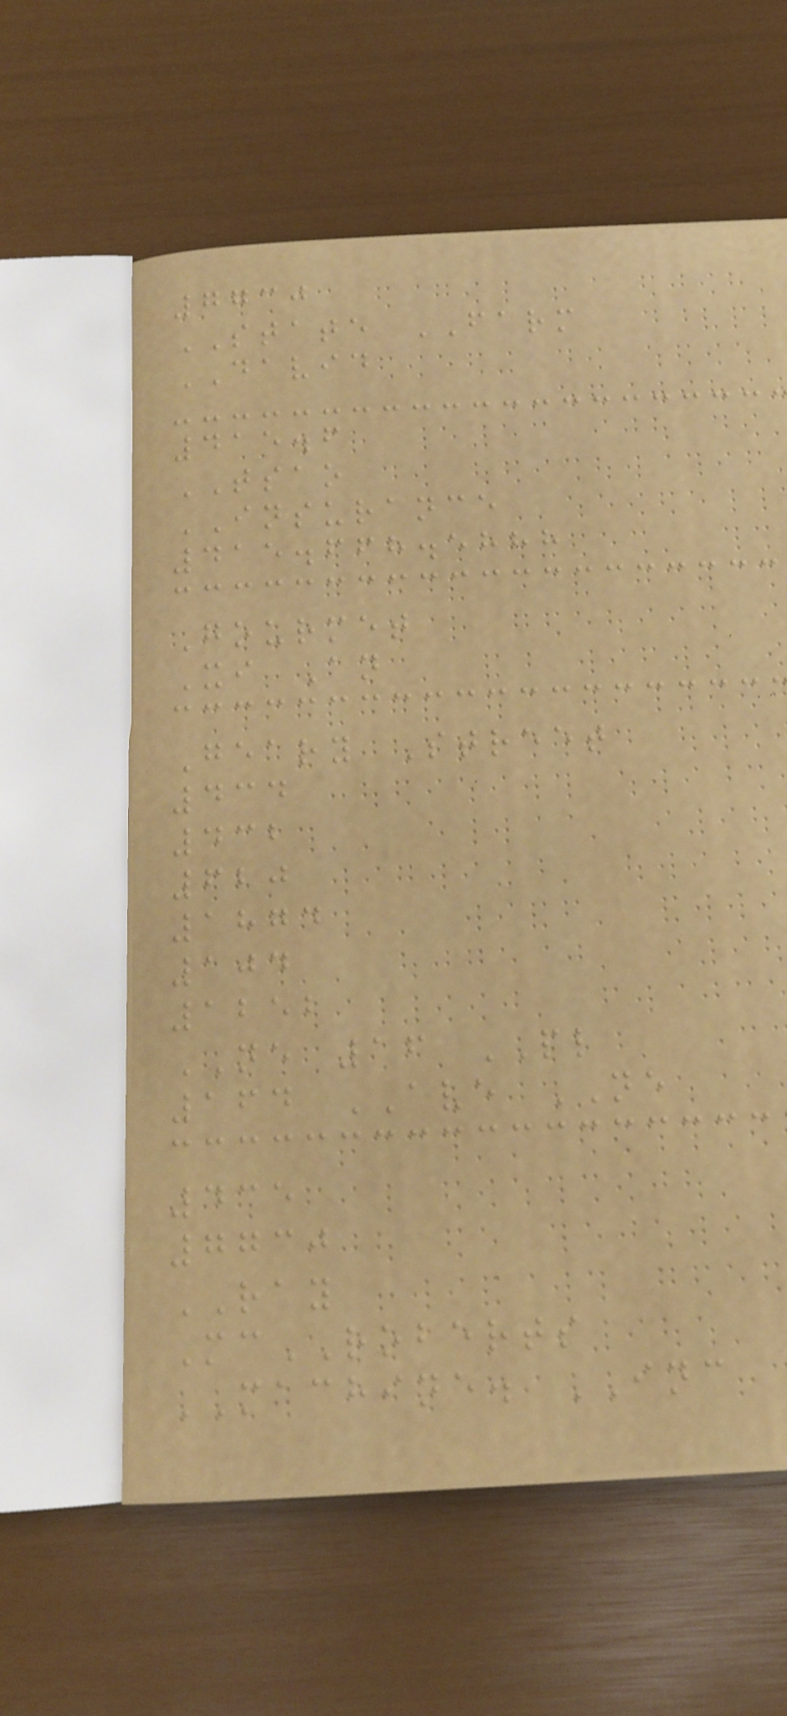7730
STATE FARM
DAVID
415.6
TSAO
INSURANCE
415.668.5888
Gourmet
Xi An
Geary Street
434
432
620
1874
104
1252
NE 16 PL
164 AVE NE
435
7730
RAY
McROBERTS
MACHINE. INC
